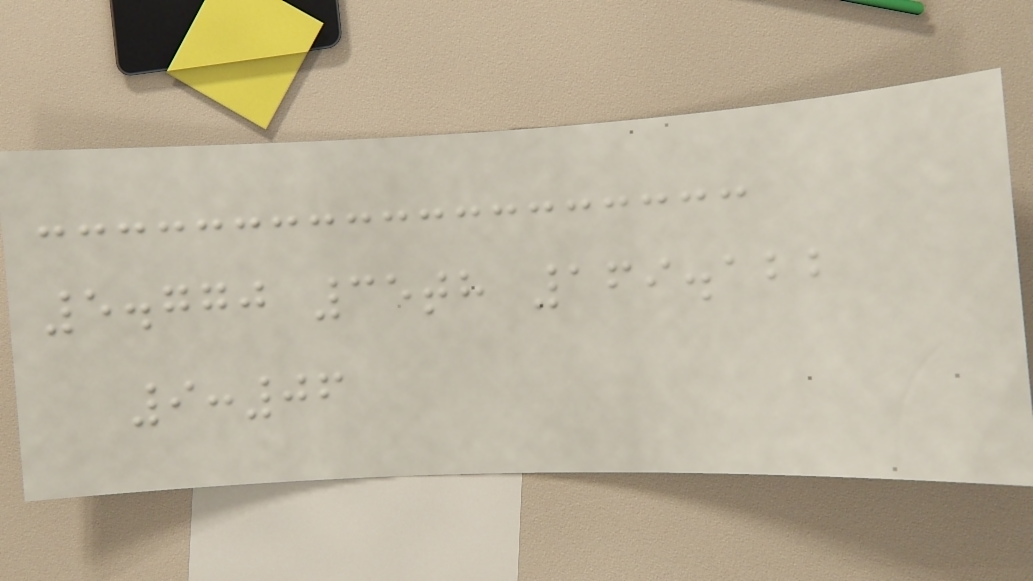5.770 35th 169.122
9:06
